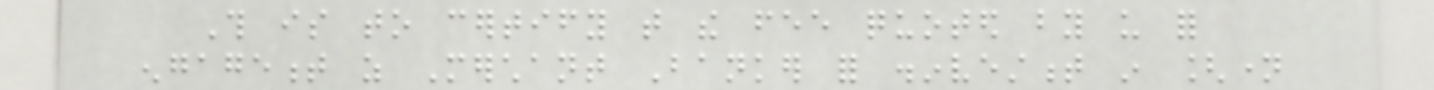This is to certify that the fee quoted by us for
engagement as Merchant Banker for disinvestment in [name
